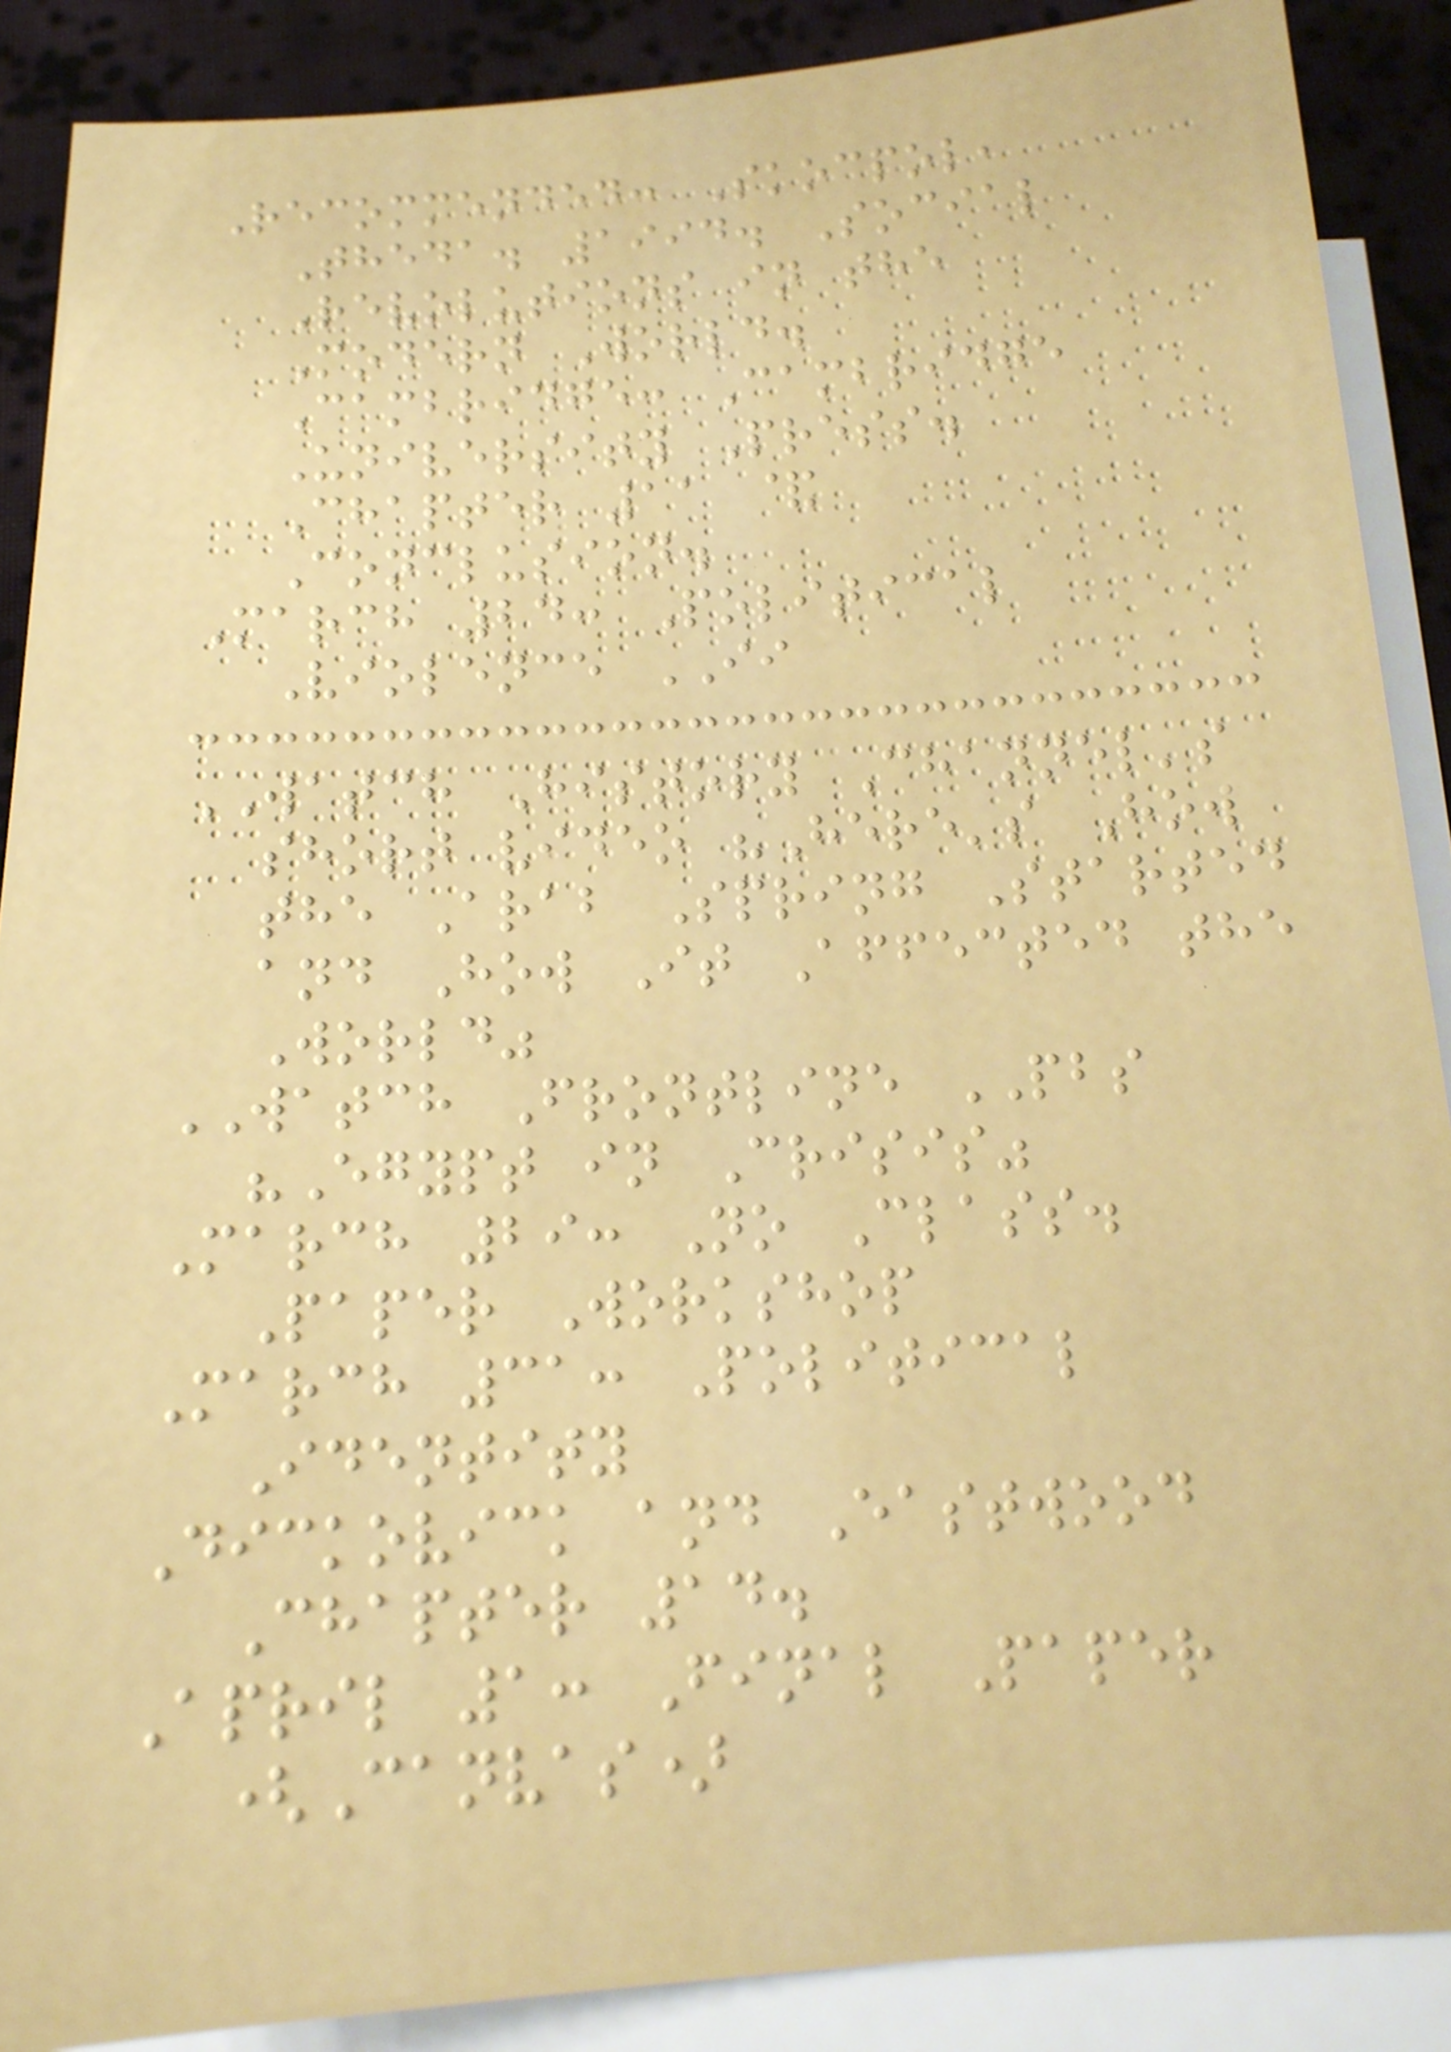Recommended: Skocpol,
Theda. 1994. Social
Revolutions in the
Modern World.
Cambridge: Cambridge
University Press.
Chapter 11 &
Conclusion.
March 24: Political
Violence II
WATCH History Channel's
short video "Here's How
the Arab Spring Started
and How It Affected the
World"
WATCH Frontline PBS
"Egypt in Crisis"
March 29: No Class.
Paper Workshop
March 31: Political
Identity
Dickovick and Eastwood
Chapter 14.
April 1: Final Paper
(Canvas)
